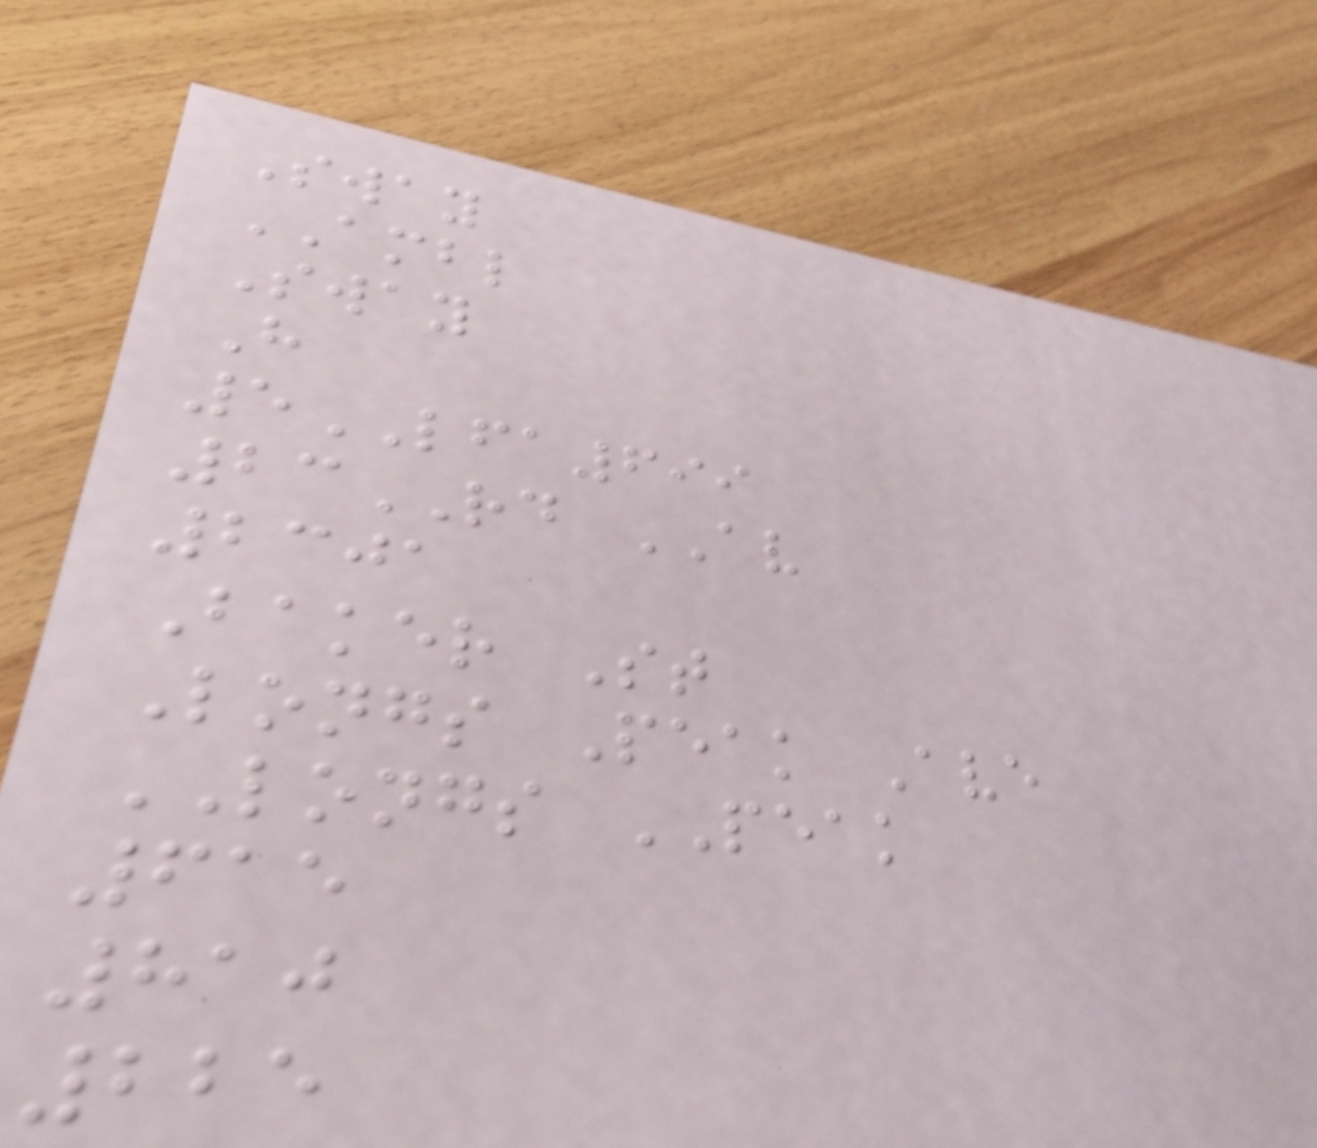Sway
AMBL
Sway
H
5LFA699
23RD AV
2301
Baker St
Longs Peak Ave
LONGS PEAK
615
810
225
